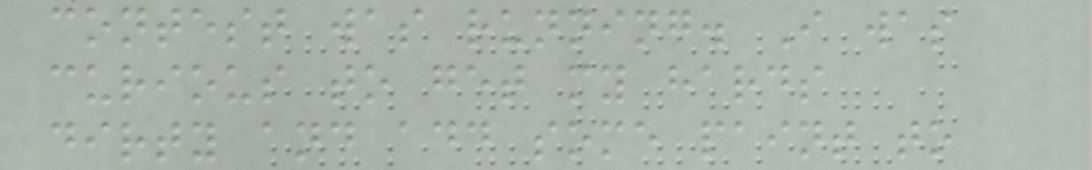contest was running. I was
curious to get my hards
dirty and add some paint to
